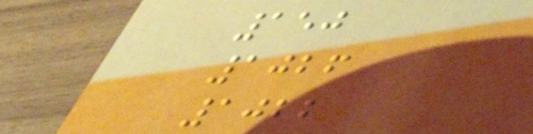150
1026
1022
